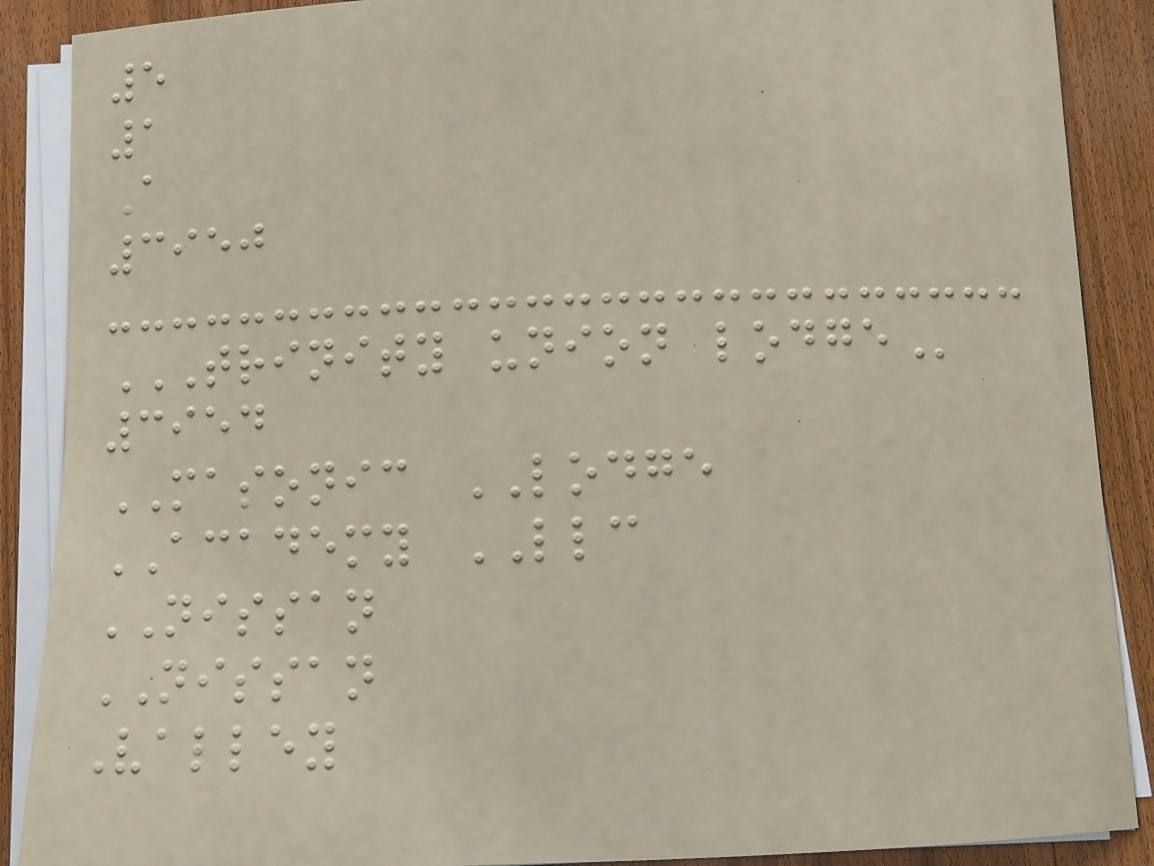5
1
A
3950
TRINITY UNION LODGE
3954
MASONIC LODGE
ACADEMY LLC
NISSAN
NISSAN
Valley
